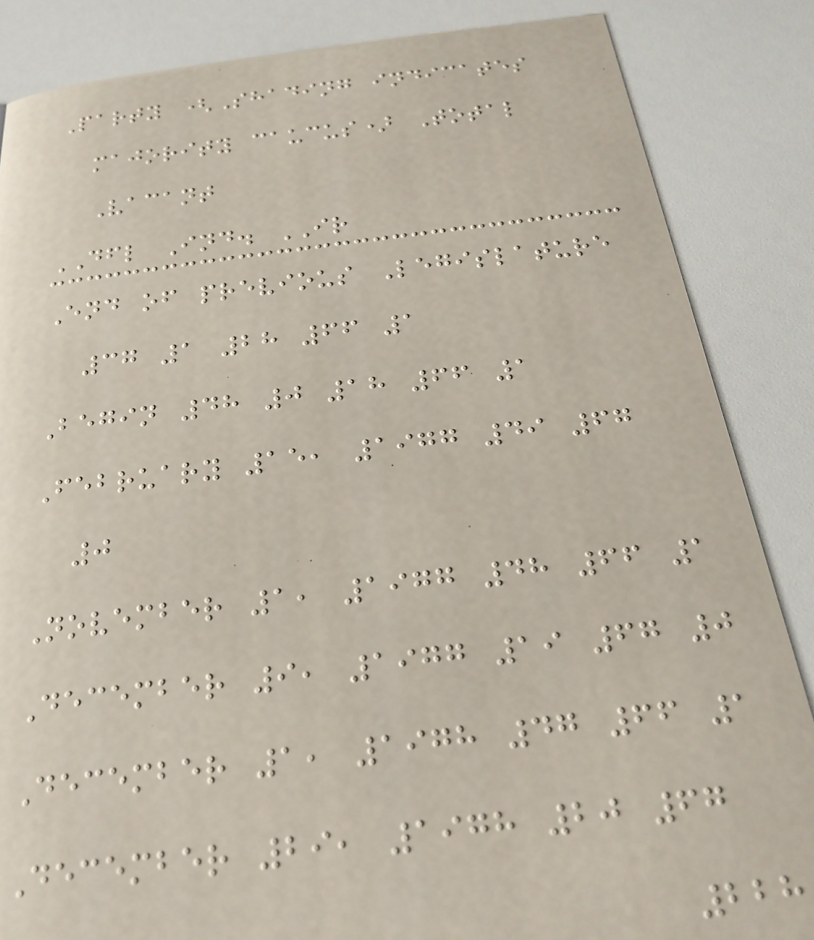Party (Shading indicates
majority caucus) Total
Vacant
DFL Ind. IR
End of previous Legislature
37 1 28 66 1
Begin 48 0 18 66 1
February 15, 1977 49 67
0
November 1, 1977 48 66 1
December 9, 1977 19 67 0
December 1, 1978 47 66 1
December 29, 1978 20 67
228
